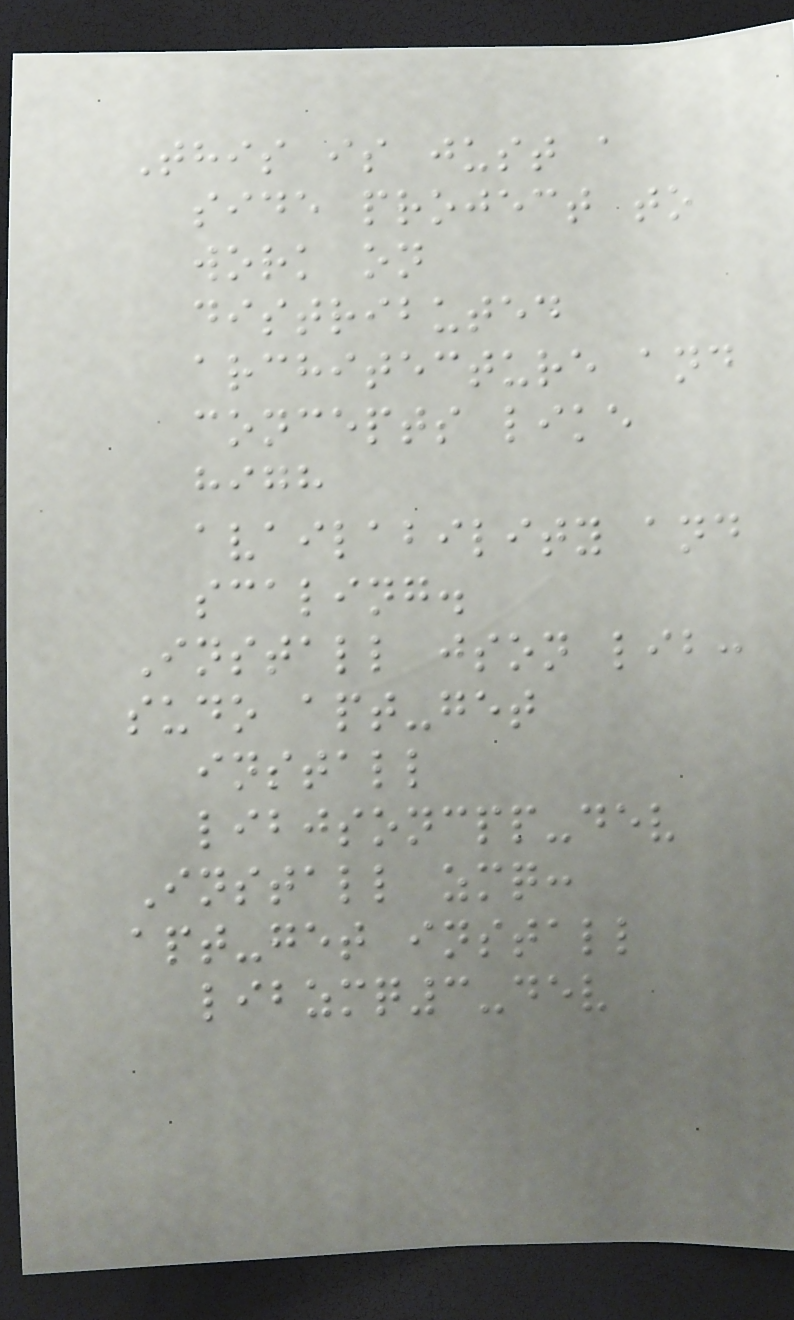This is just a
side project to
work on
distributed
architecture and
concepts like
high
availability and
scaling.
Install json lib:
sudo apt-get
install
libjsoncpp-dev
Install zmq:
apt-get install
libzmq3-dev
